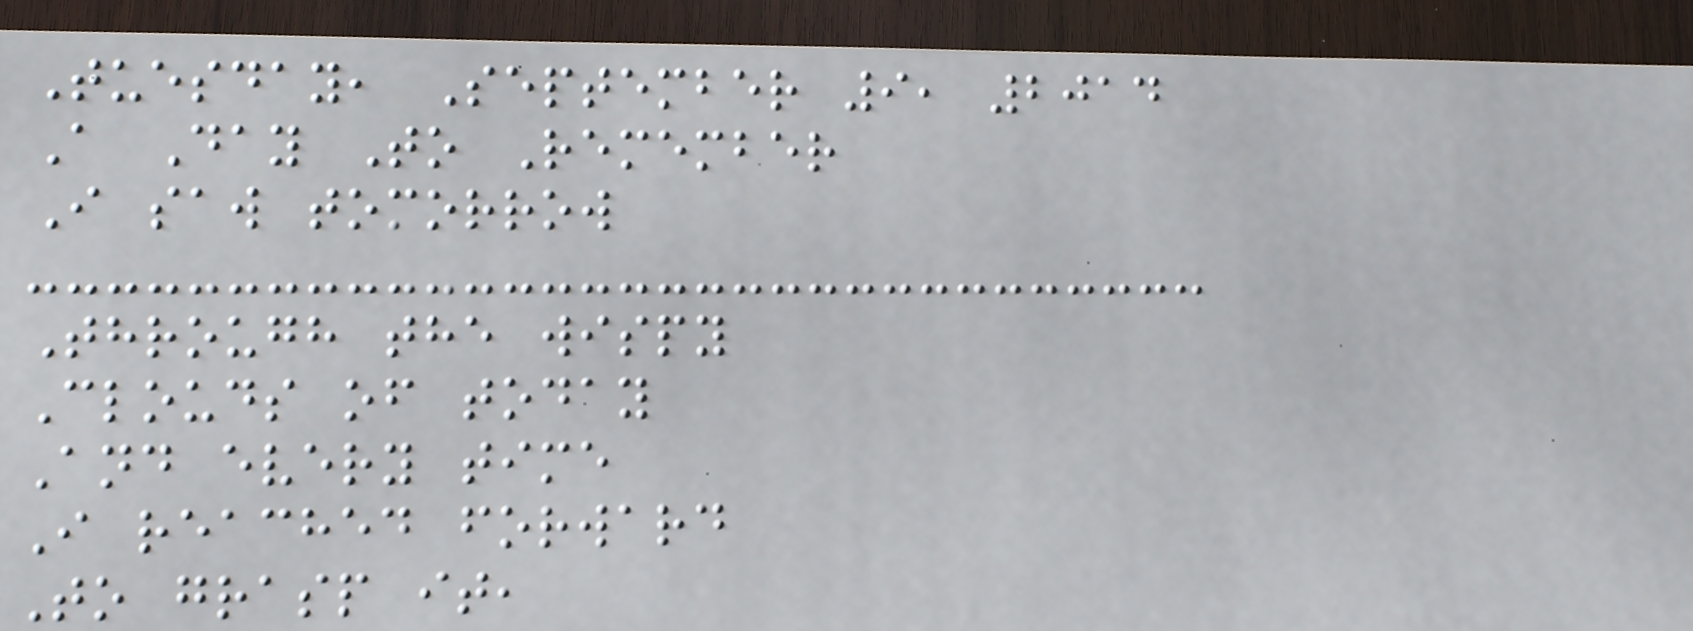Tuesday, September 9, 2014
A Day To Remember
I saw tomorrow
Through the wispy
Clouds of today
And every time
I reached forward
To grasp it,
